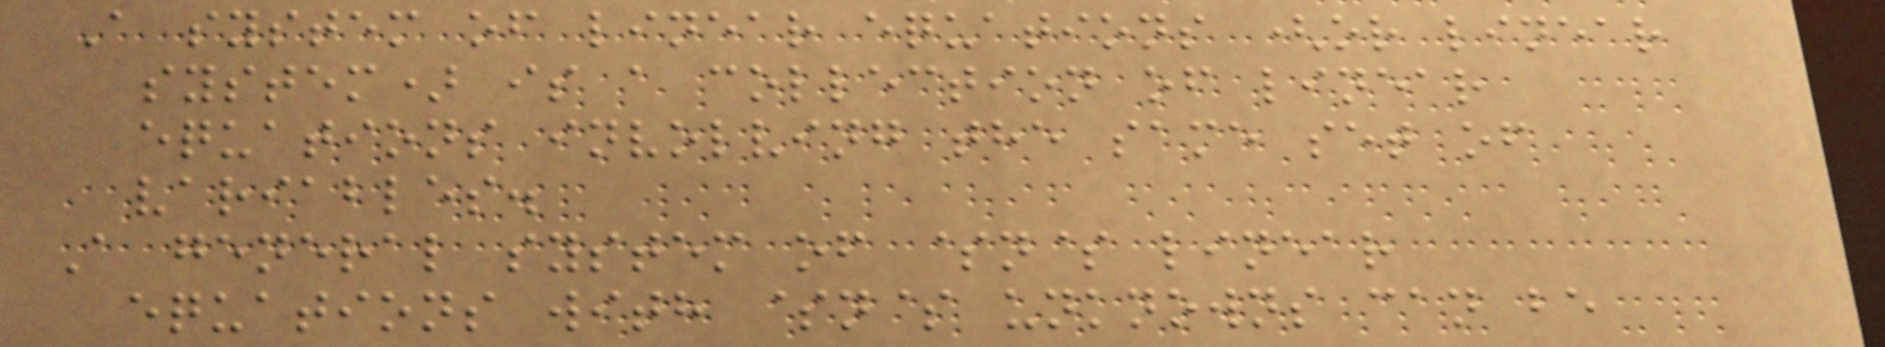A system of linear equations (or linear
system) is a collection of linear
equations involving the same set of
variables.
A general system of $n$ linear
equations with $n$ unknowns can be
